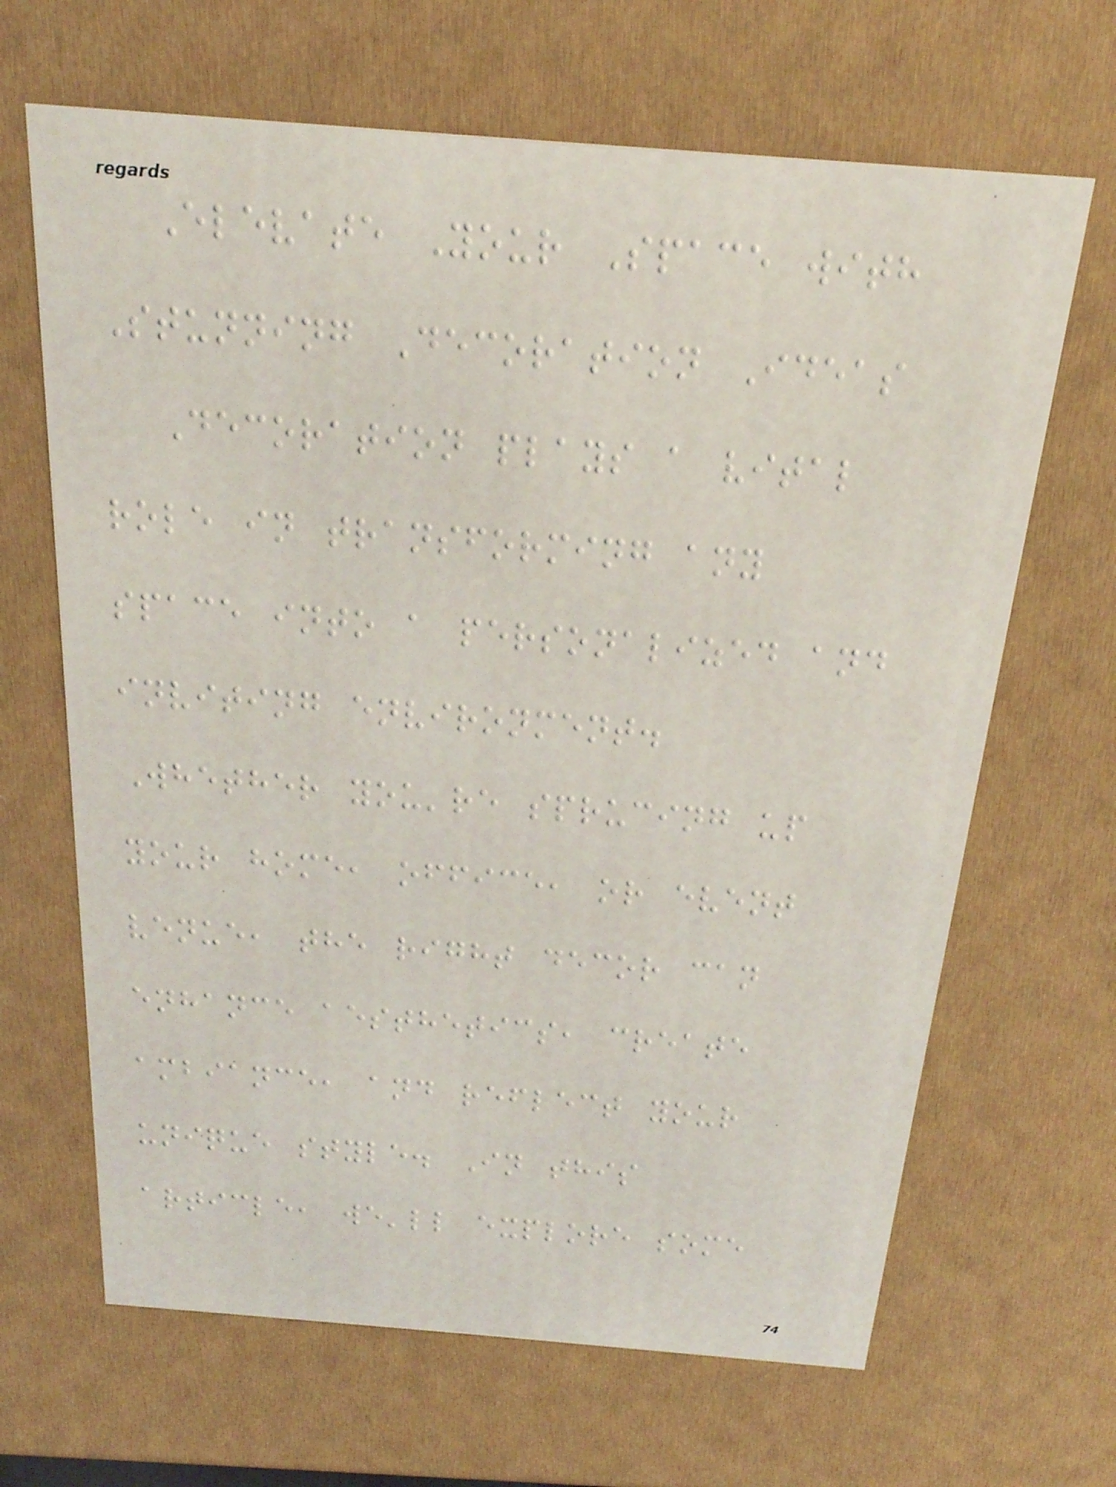Elevate Your Space with
Stunning Decoration Ideas
Decoration plays a vital
role in transforming any
space into a personalized and
inviting environment.
Whether you're sprucing up
your home, office, or event
venue, the right decor can
enhance aesthetics, create
ambiance, and reflect your
unique style. In this
article, we'll explore some
